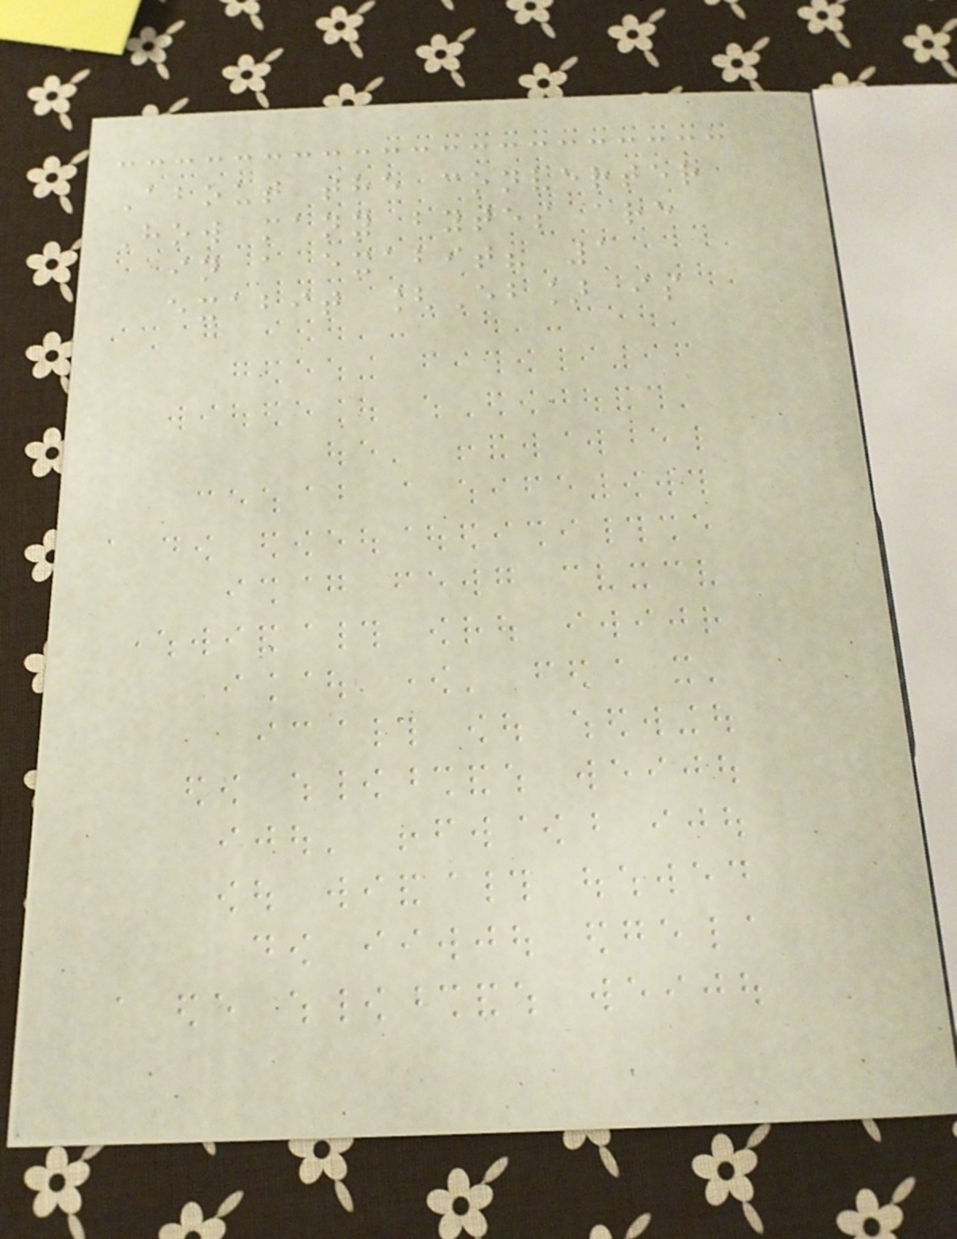About the converter
How many bytes are
in a exabit? 1
exabit [Eb] is
